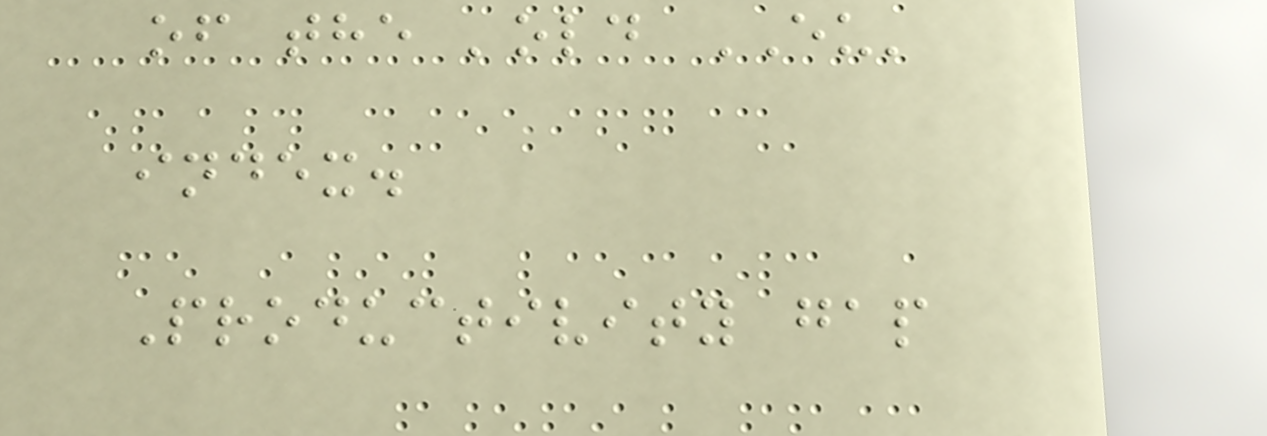of the 'old EU'
index.
Productivity gap
